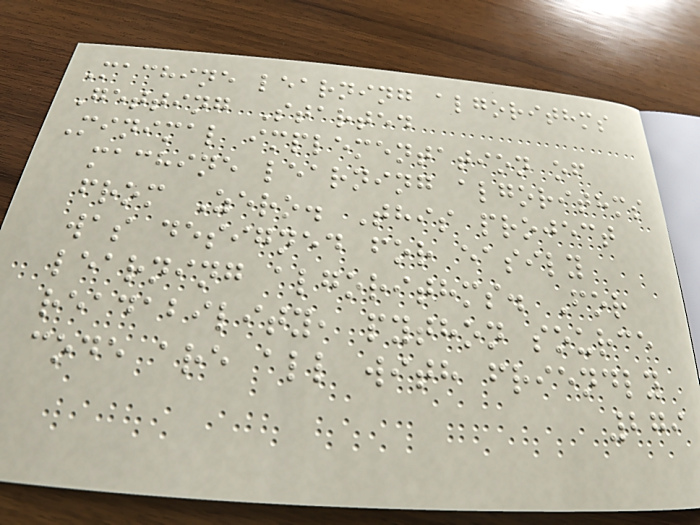Machine learning algorithms
Getting Started
Minimal implementation of
machine learning algorithms
from Zero. This project
was designed for easily
learning algorithms. For
readability, python source
code are all with friendly
279
